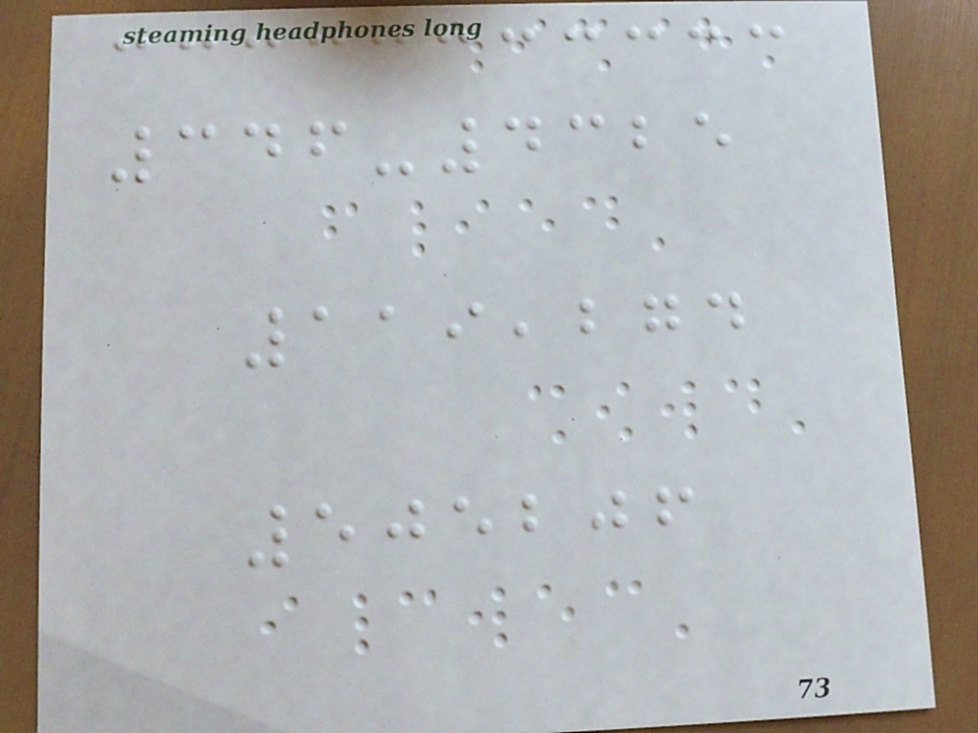346-4325
119,274
505206
